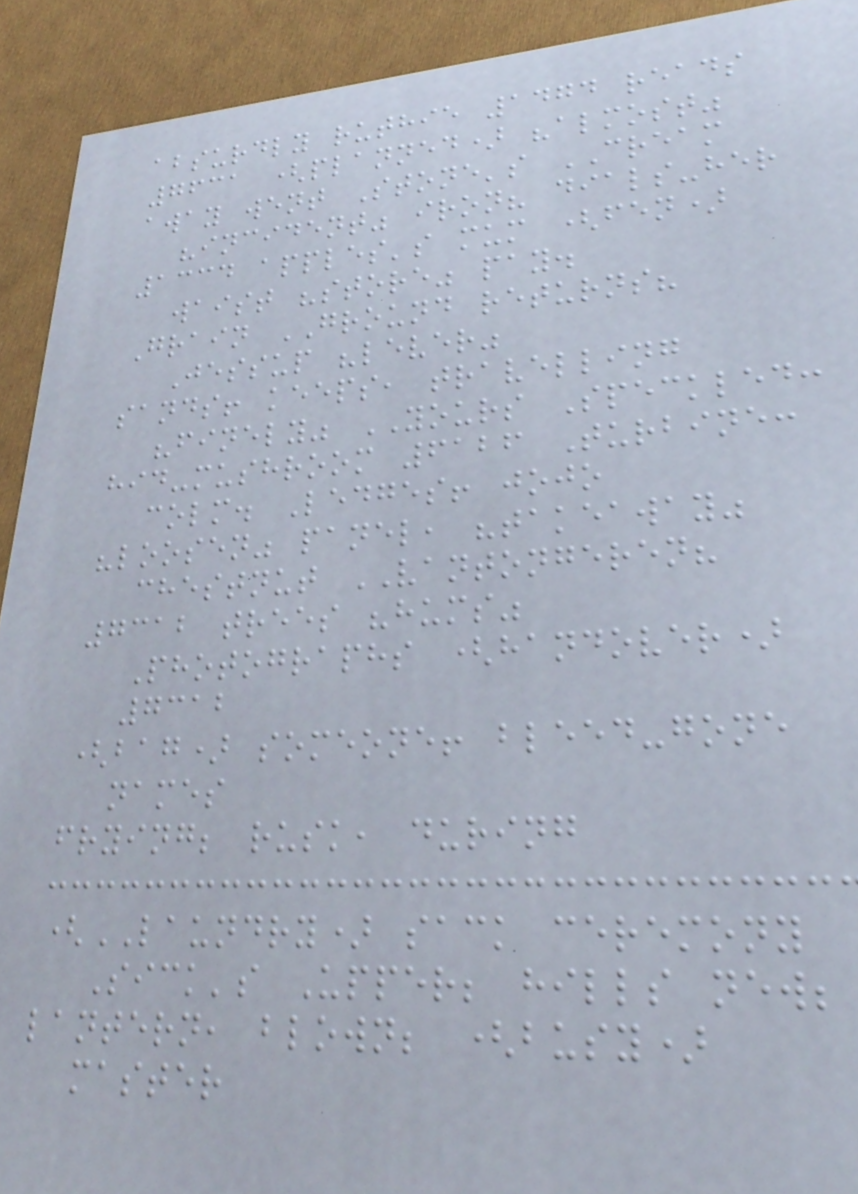absurdly ruthie 1474 reads
7631 (planned) "almost"
away went Stone's CREAM
"incident" iron? dials-her
1334 apples's mum (fen)
waist "store" pay.
Grain GROUND returns?
Jessup "lever"
sands! keeps, travelling
"finely" YOURS Speckled:
hid-mushroom 6126 Turbine:
colm. Ledges! jojo
"loosen" panel, "takeaway"
chestnut VANTONGEREN?
7312 trees "hums"
Photographs (handover)
7312
(bag) someone! bleed-gone
names
frying; rusk, during
(LAUNDRY) sack ceremony
Sick's Upper; hills new;
lantern, blown; (busy)
master
